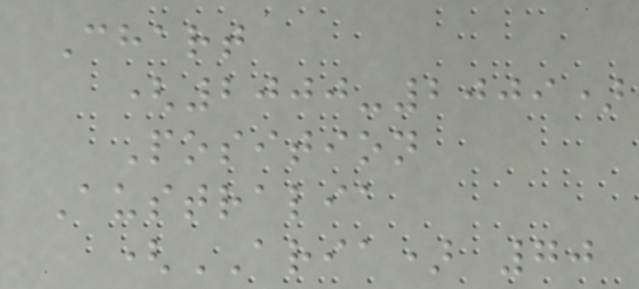Chart
(2000-2009)
Position
Australia
(ARIA) 70
